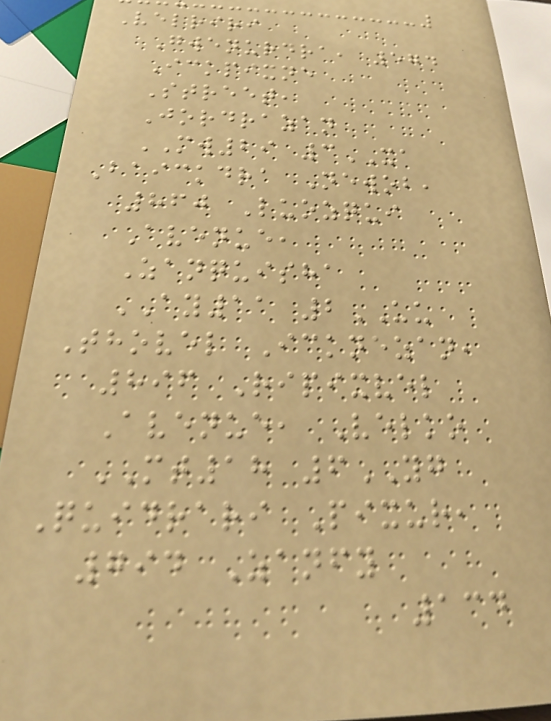Velriri
Gwenurdra, 574
Ickpixne
Street,
Jordrazan
MW29 3XA
Baickdra Newob,
860 Luozqui
Avenue,
Zanquisha
AY11 2UU
Thovel Icknezan,
896 Ripixvel
Avenue, Velko
MT18 6YG
Quidrari Pixur,
794 Zanfy
134
